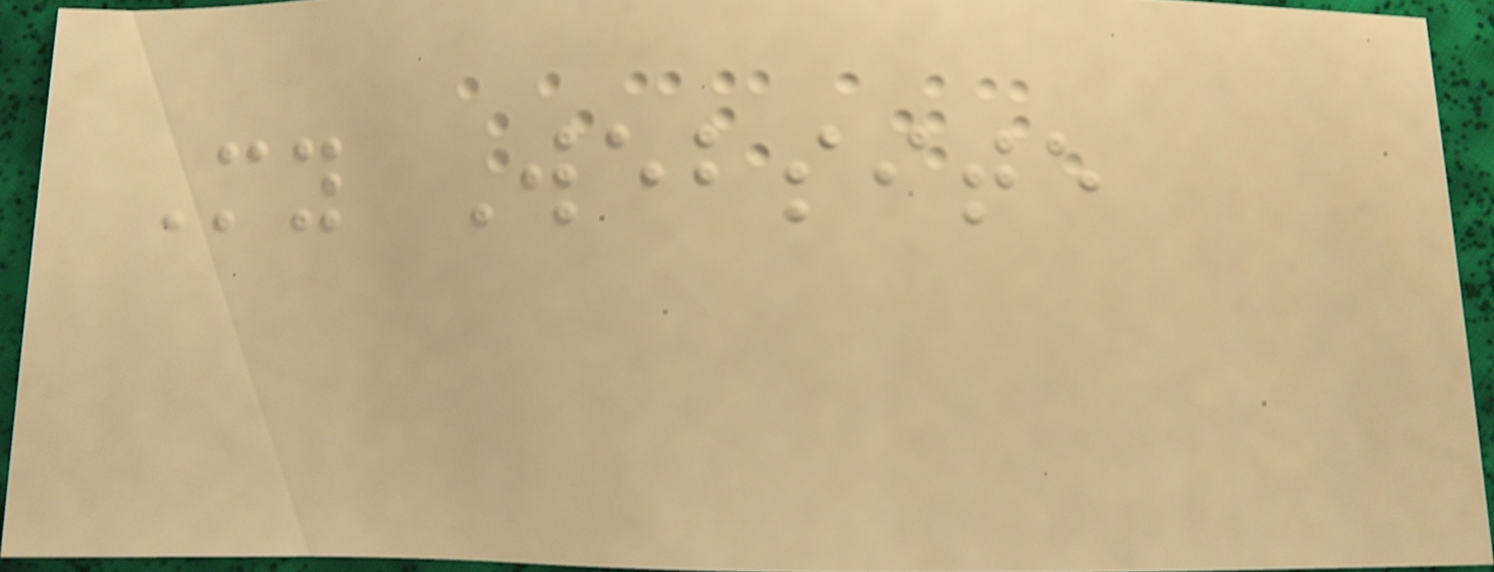My Website
